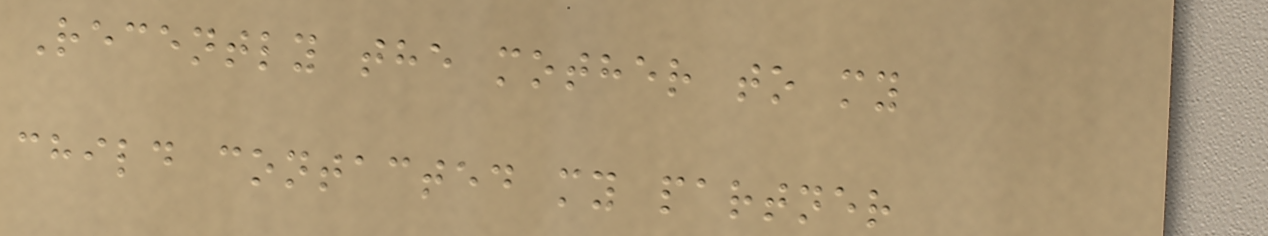Recently the mother to my
child contacted my partner
